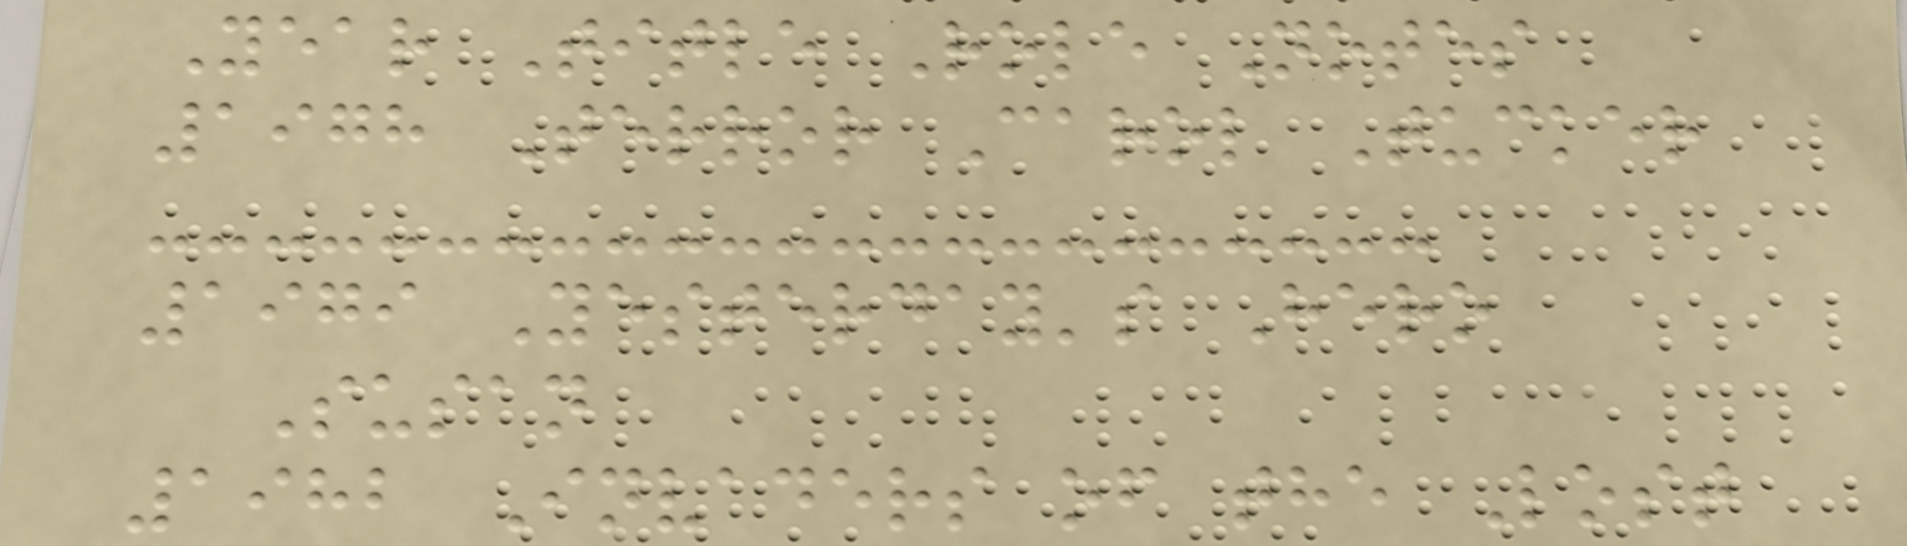Year Title Role Notes
1978 Terror Carol Tucker
1979 Yesterday's Hero
Susan
1982 Invaders of the Lost
